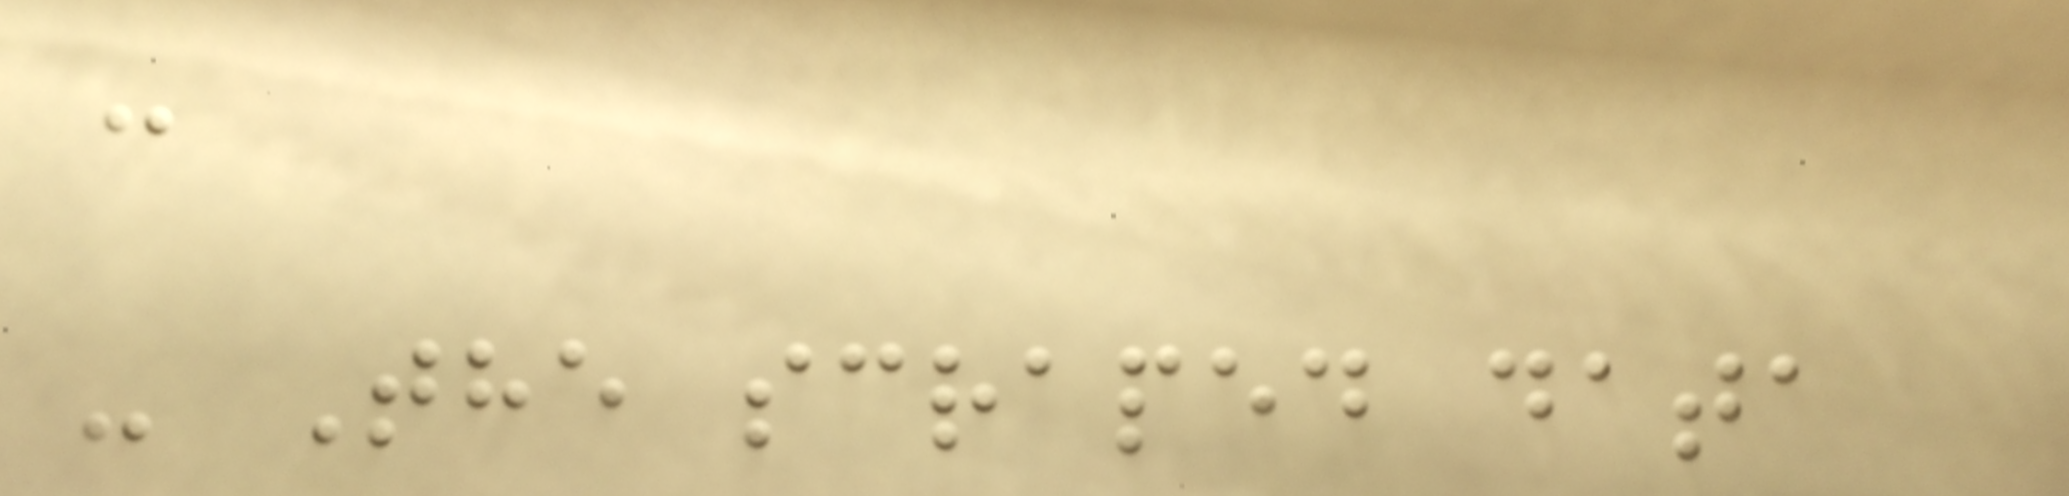-
- The scraped data
